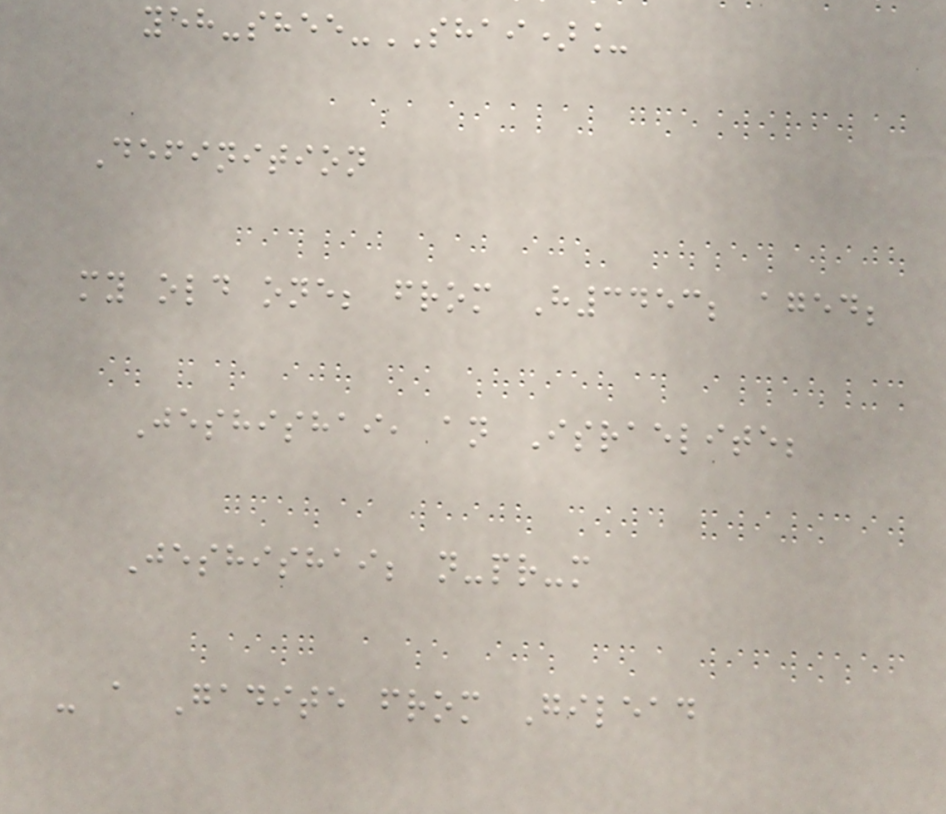yeh-shee-SHAI)_
Definition
my old one; from H3453; aged;
Jeshishai, an Israelite;
Jeshishai; n-pr-m
- a Gadite from Gilead
